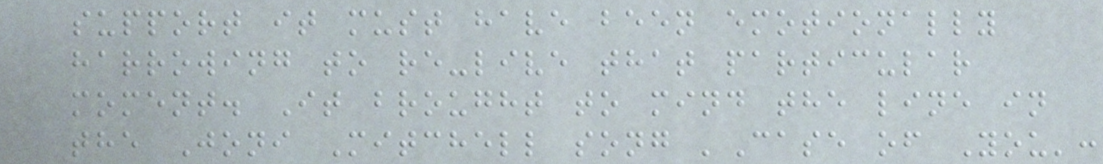support it must have been emotionally
harrowing to re-live that particular
moment. It brought to mind the line in
the Joni Mitchell song 'Case of You':
